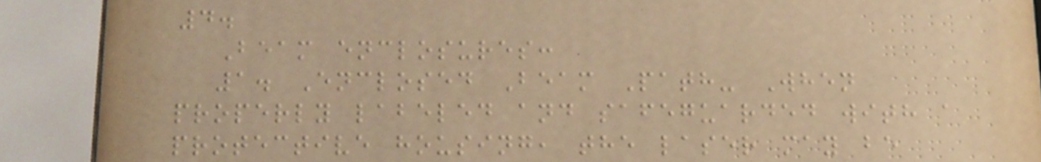4.
Beam enclosures:
1. Enclosed Beam Path- When
properly labeled and safeguarded with a
protective housing, the laser may be
